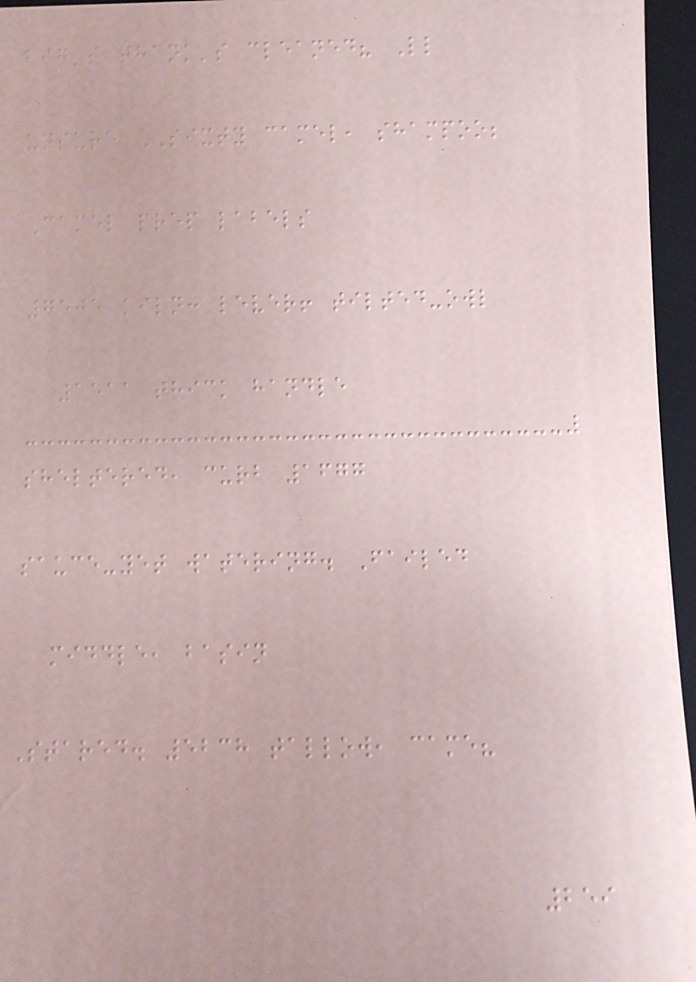big's thank's cleaned? Ll
unsure SIXTY camel, shampoo;
Camel prep labels
7505 kiln: lever! tilted-owl
1511 thick handle
sheltered, curb 1677
sauce-yet watering. Failed
middle, basin
Stared. 5238 tallow, came?
259
